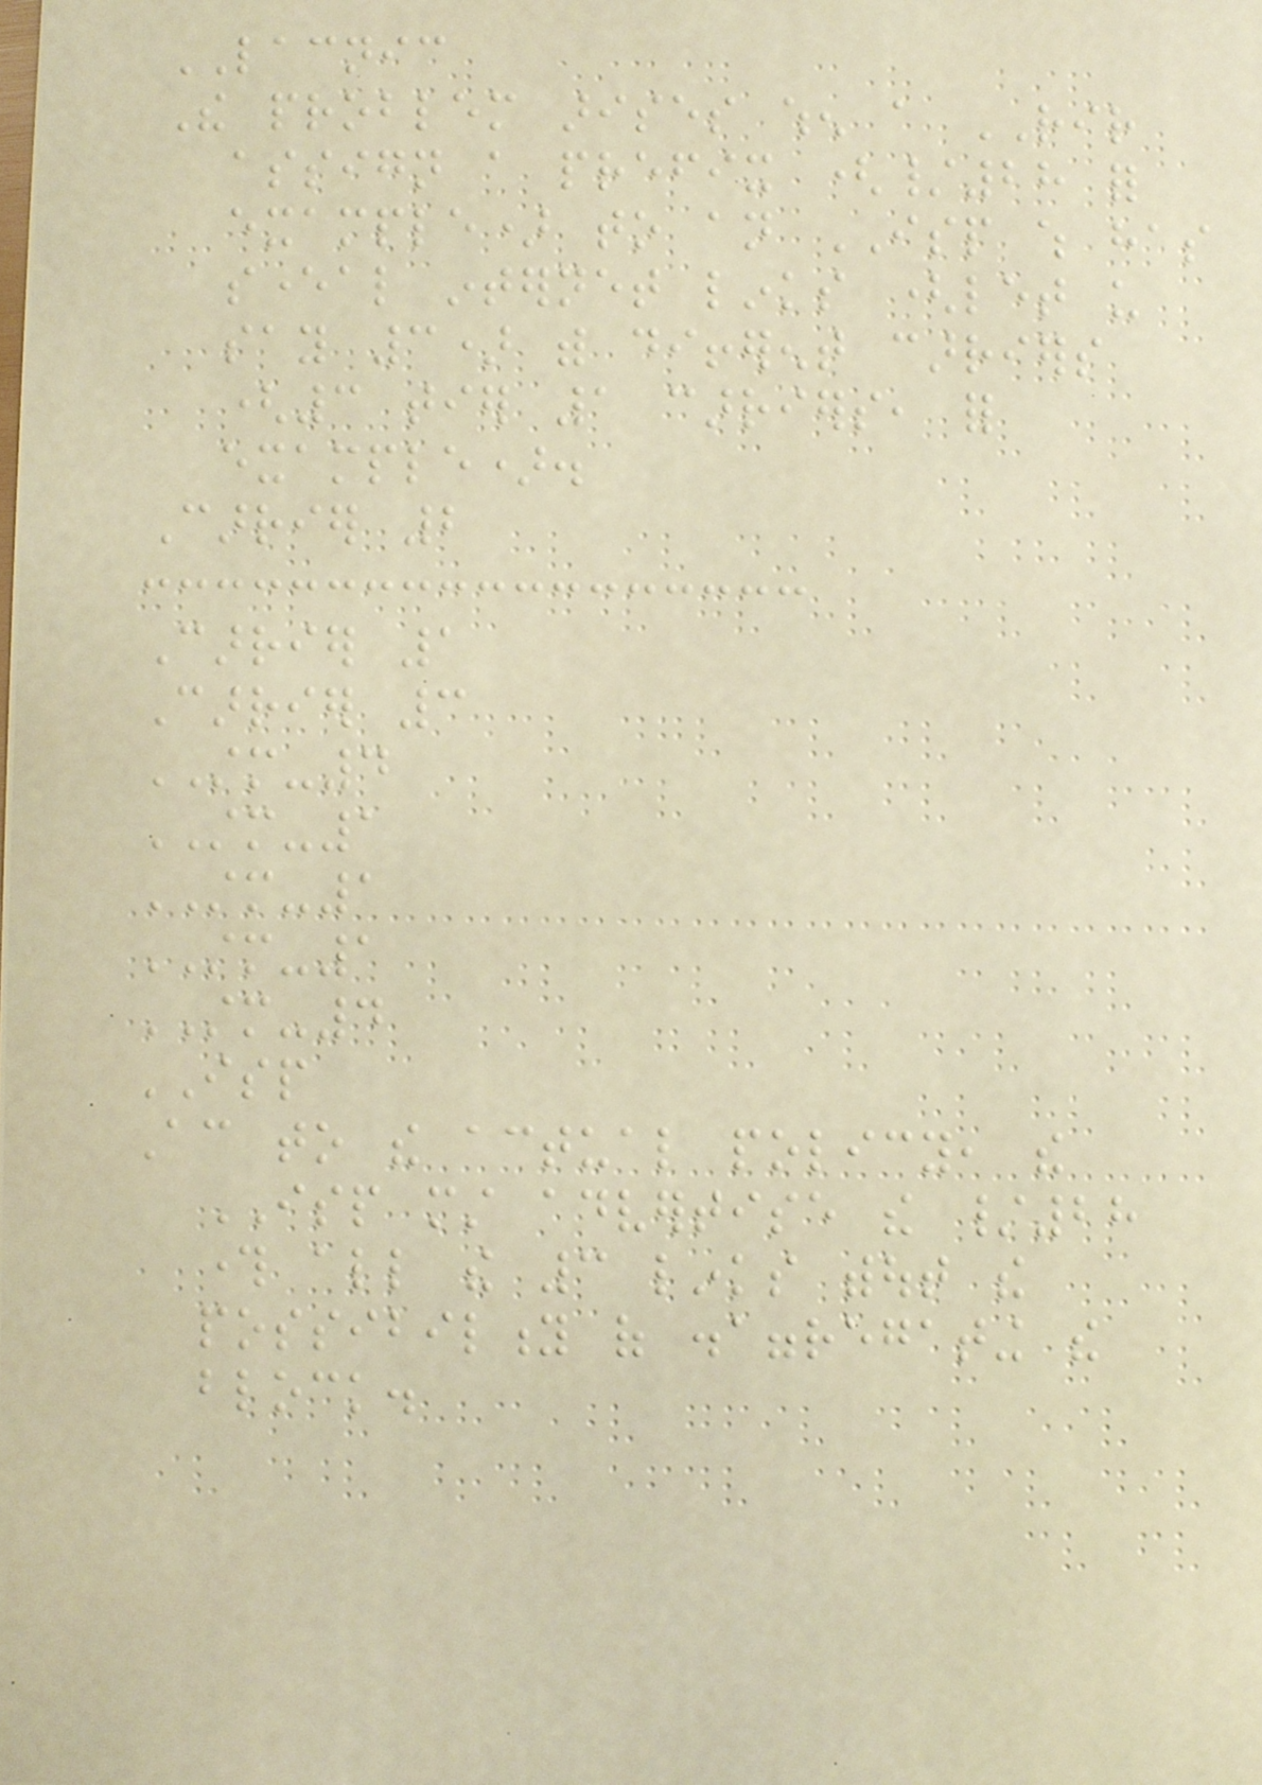LACNIC
The problem arises when a RIR
assign a prefix (/28 for
example) to an ISP which has
several internet links (let us
say 3) with different carriers
(3 tier 1 carriers, for
example).
Carrier 2
Carrier 1
Carrier 3
STM-4
STM-1
STM-1
STM-1
STM-4
ISP
According to the actual policy, the
ISP must advertise the /28
through all the 3 links without the
possibility of disaggregating the
block.
